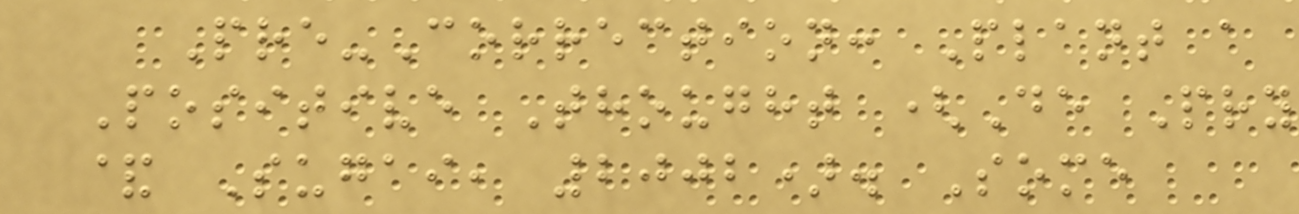Pre-Correction: Plant a
Positive Thought (De Pry
& Sugai, 2002). Some
